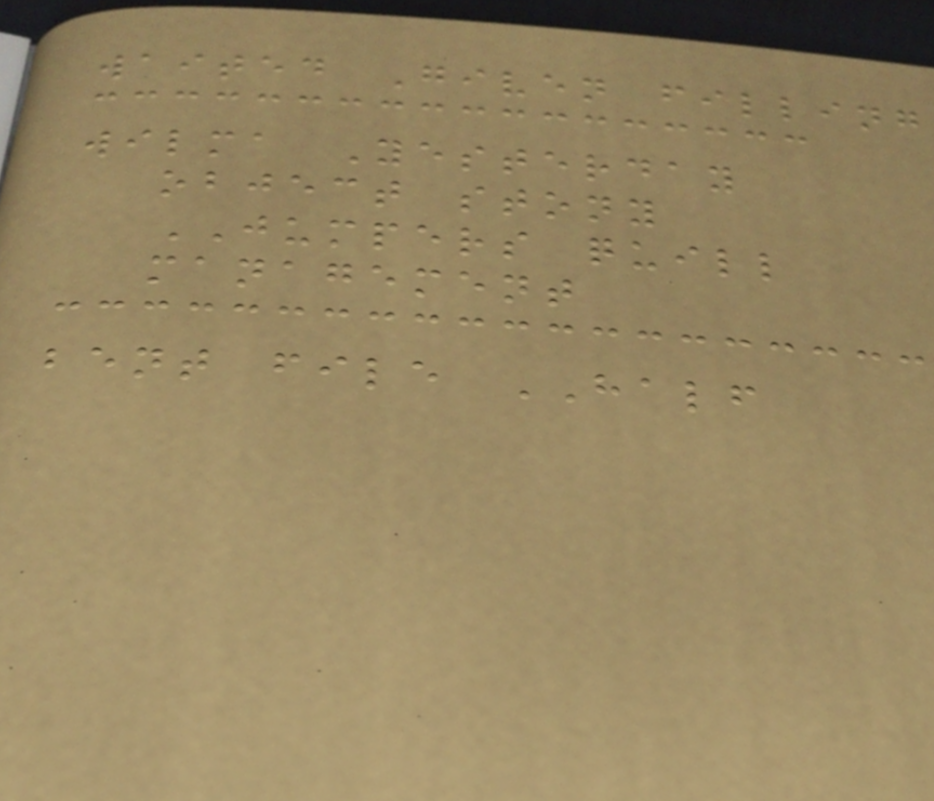waited Given filling
wilma Yesterday
object stony
JUMPERS quill
management
bent file HALF
